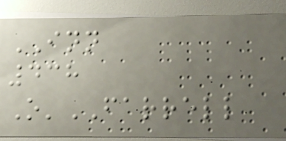INN
438
O'FARRELL
